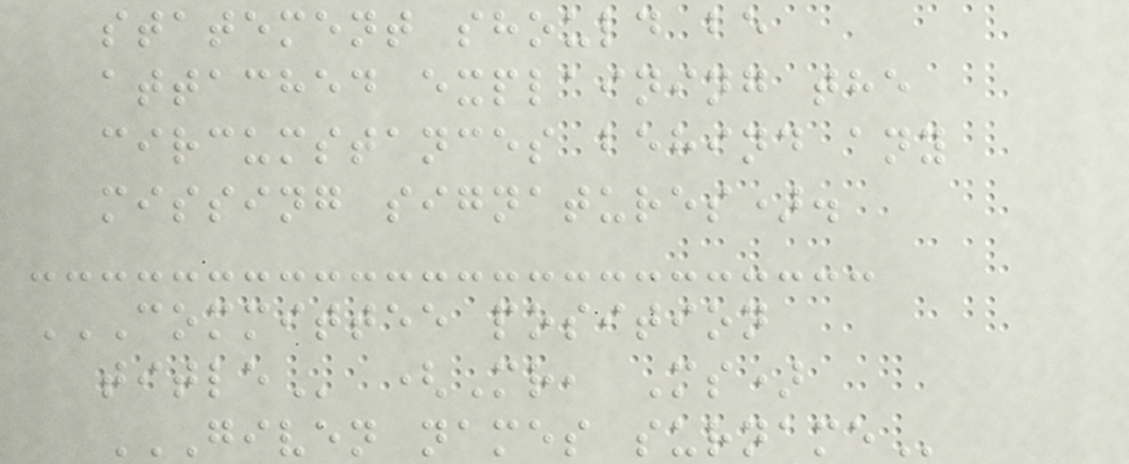statement should be
attached explaining the
circumstances behind any
missing signatures).
COMMITTEE POSITION
TITLE (Mr, Ms)
GIVEN NAMES SURNAME
